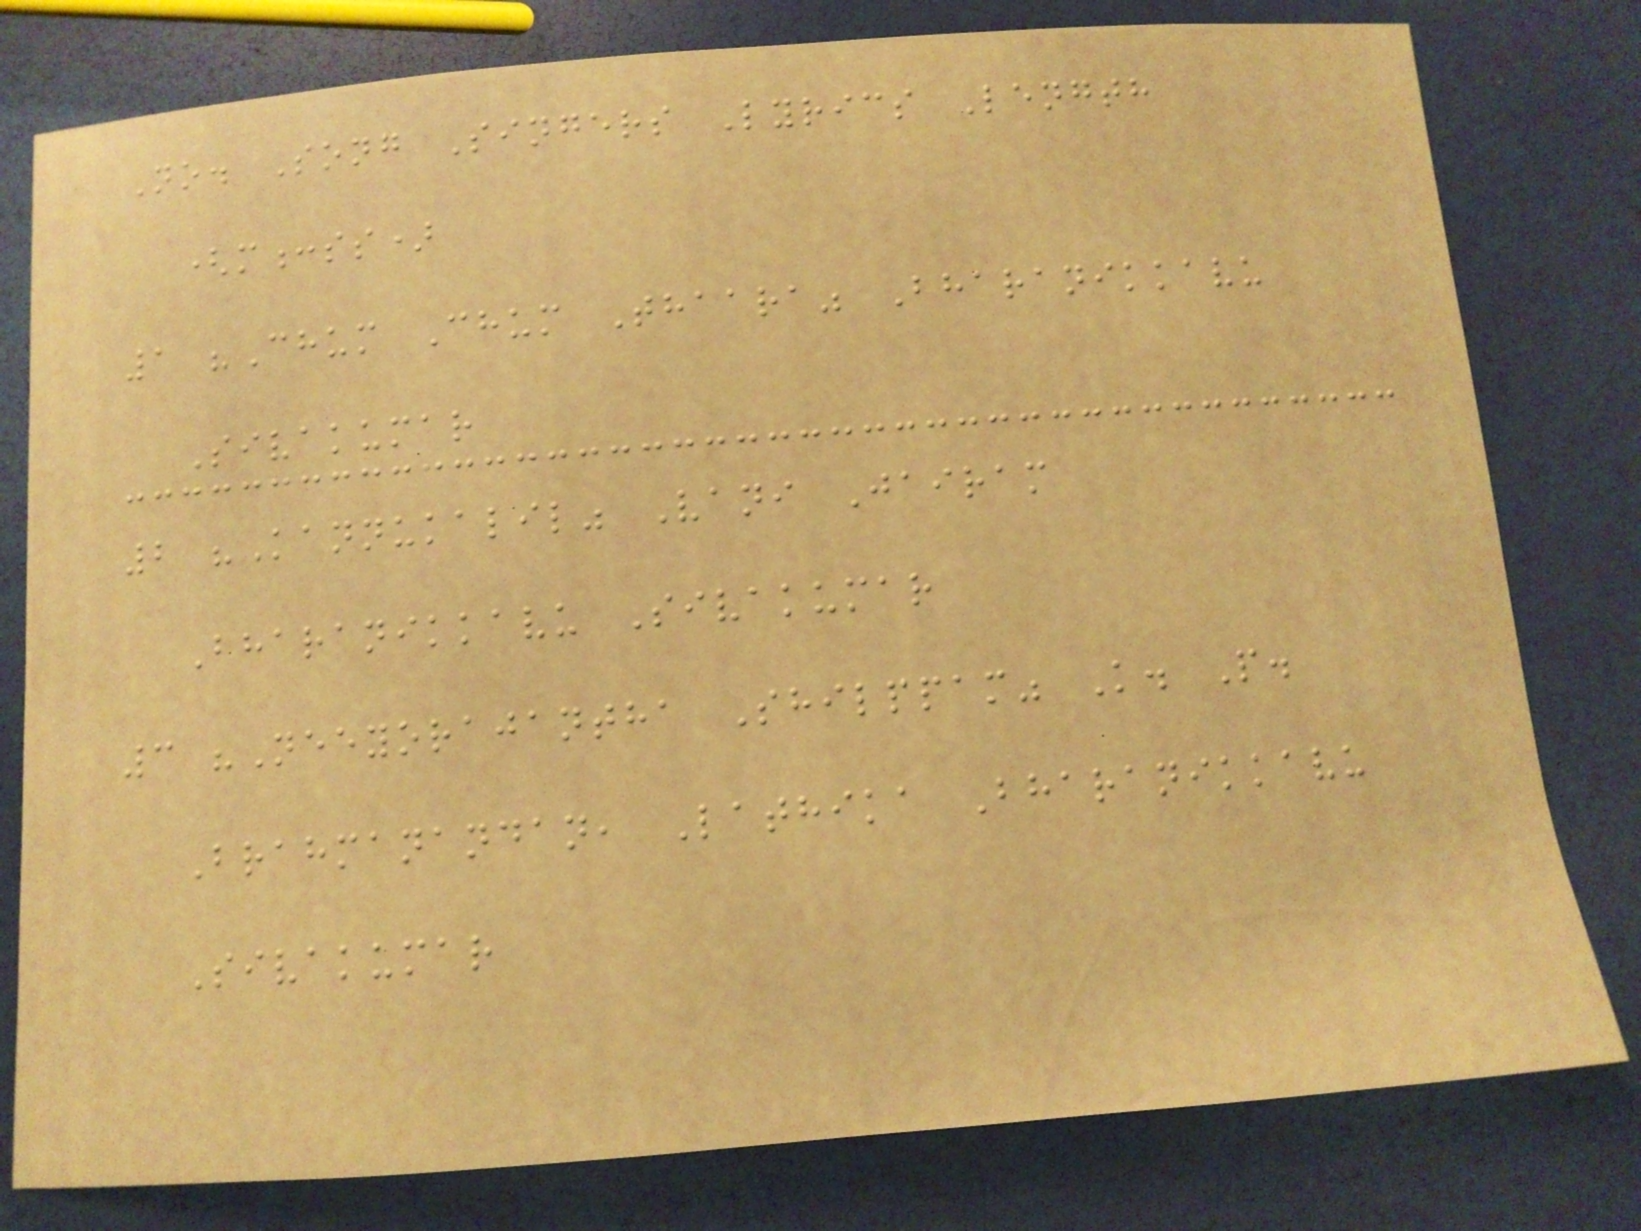No. Song Singers Lyrics Length
(m:ss)
1 "Chum Chum Thaara" Bharanikkavu
Sivakumar
2 "Kannukalil" Vani Jairam
Bharanikkavu Sivakumar
3 "Neeyorajantha Shilppam" K. P.
Brahmanandan, Lathika Bharanikkavu
Sivakumar
